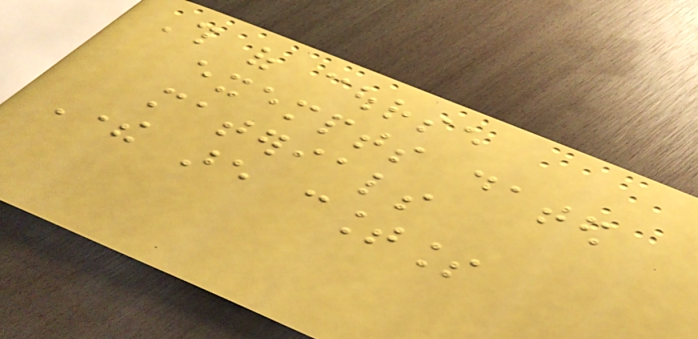This of course
exempts dated
materials
There are countless
